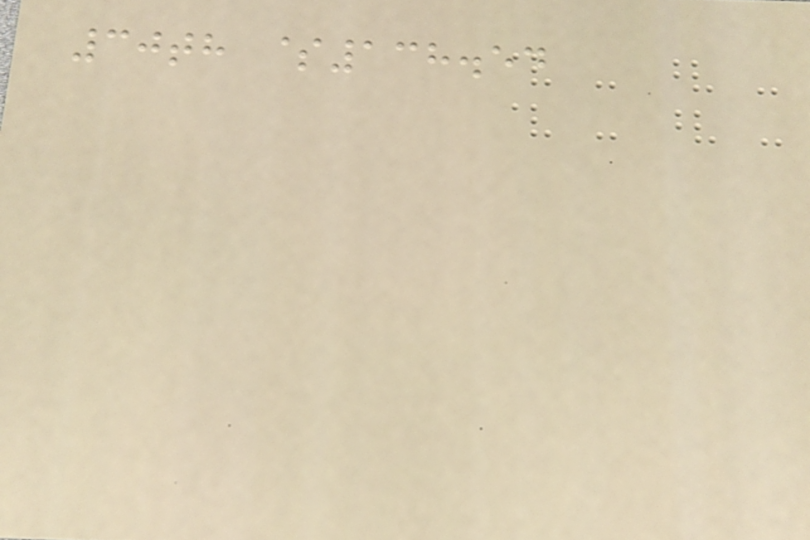30th $138.54
